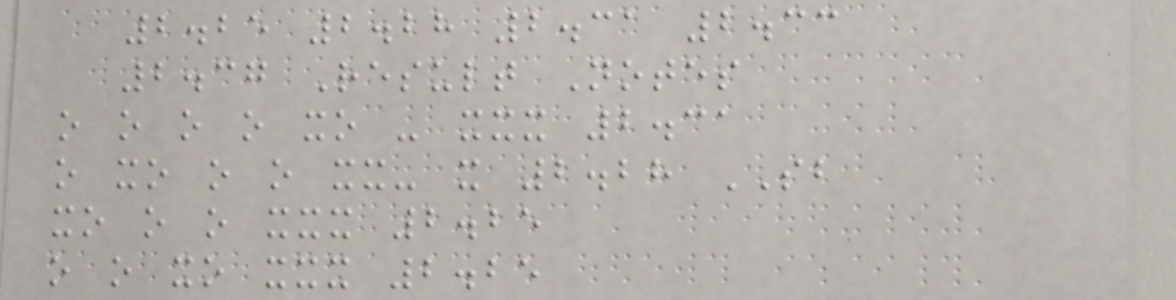2.25 2.28 2.31 2.33
2.37 Result Notes
o o o o xo - xxx 2.31
o xo o o xx- x 2.28 SB
xo o o xxx 2.25
o o xo xxx 2.25
